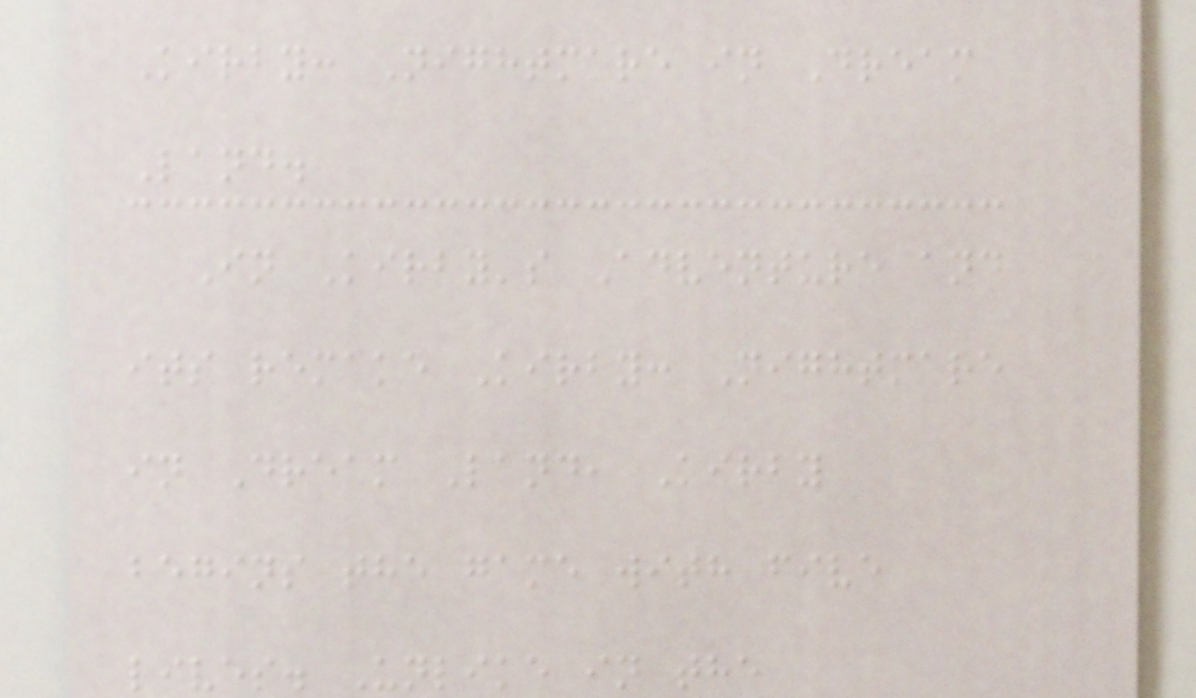Kirby: Nightmare in Dream
Land.
In Kirby's Adventure and
its remake Kirby: Nightmare
in Dream Land, Kirby
begins the game with five
lives. Unlike in the
